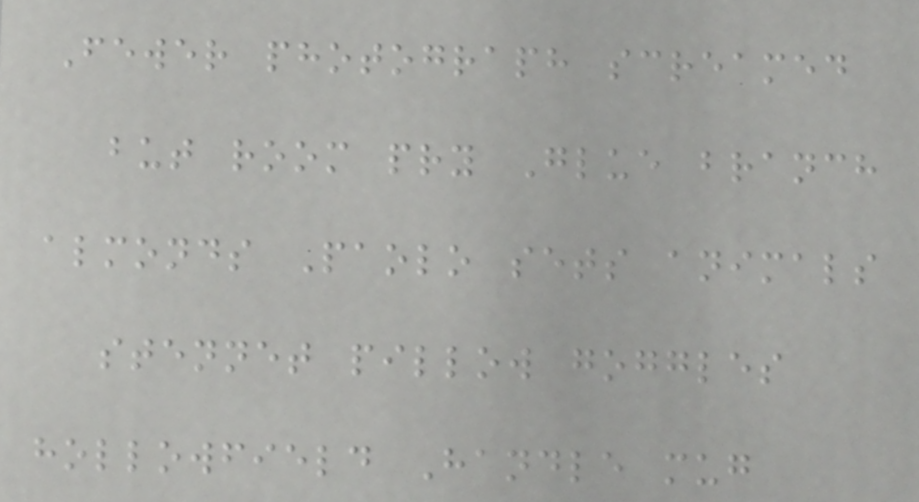Fewer photograph screamed
but room pry Glue branch
almonds Paolo sets animals
stennet pillow goggles
hollowfield Handle mug
